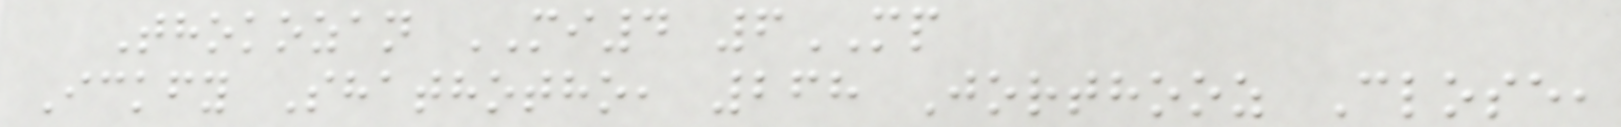Thokozan MI4 6MP
Ickfy Shathotho, 268 Jorthooz Close,
